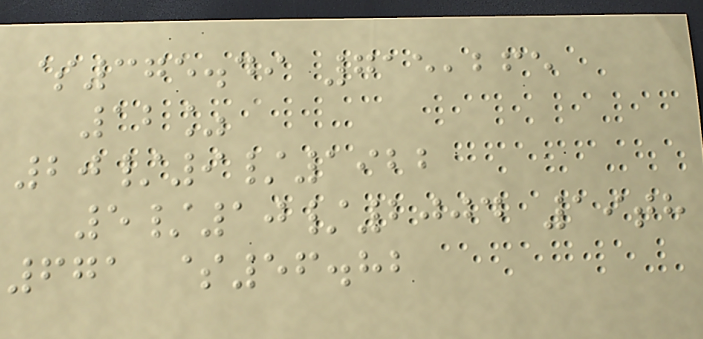$375.49 715,265
12%
20/9/1922
5/10/2004 19th
671 $56.82
